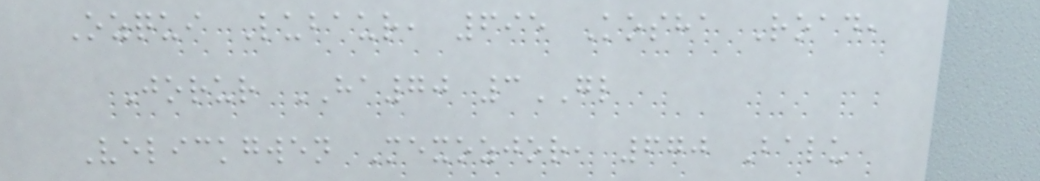Ozqui Lubaur, 695 Kosha Road,
Jorur HA70 3GL
Velickgwen Mexozjor, 670 Balu
